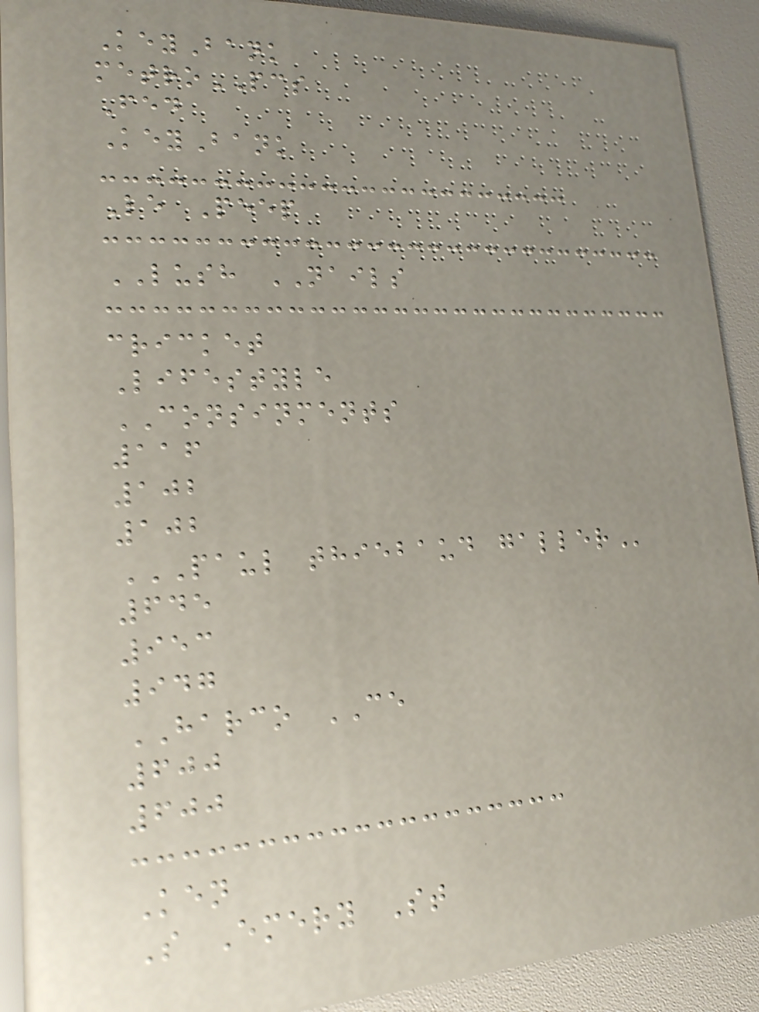KeyBank
metroPCS
Fed
KeyBank
Le Peep
LUSH NAILS
cricket
Lifestyle
CONSINMENTS
116
102
102
PAUL THIEBAUD GALLER
645
953
947
HARCO CE
600
600
Ken
S Emery St
